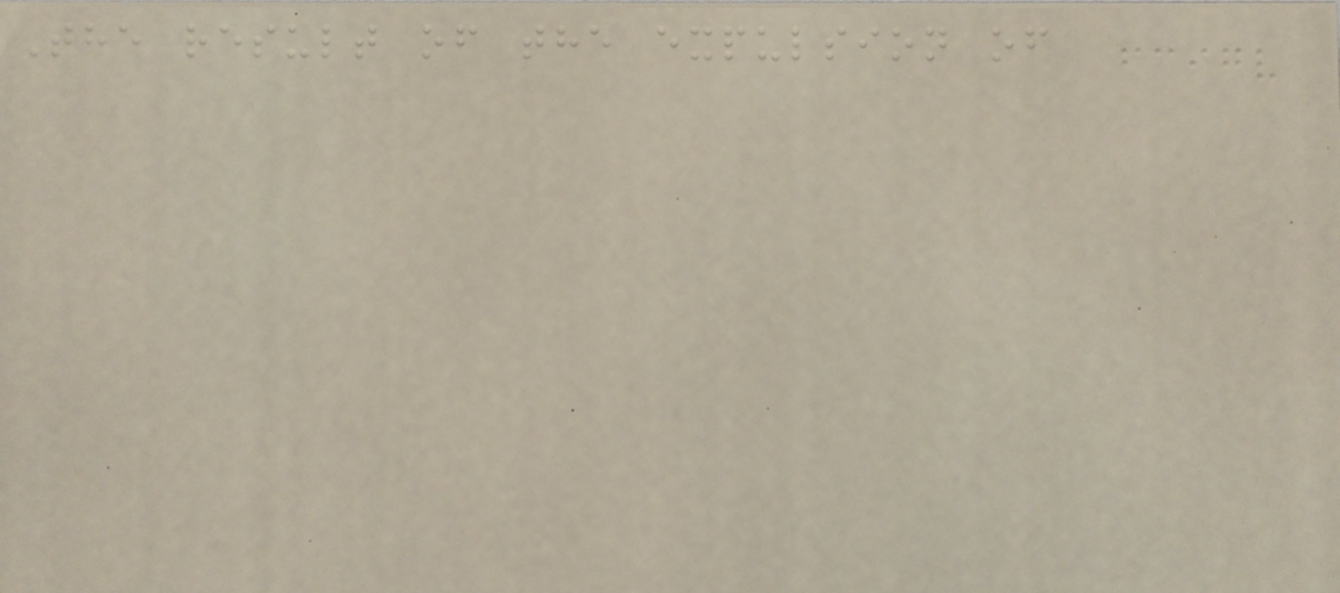The result of the expulsion of
